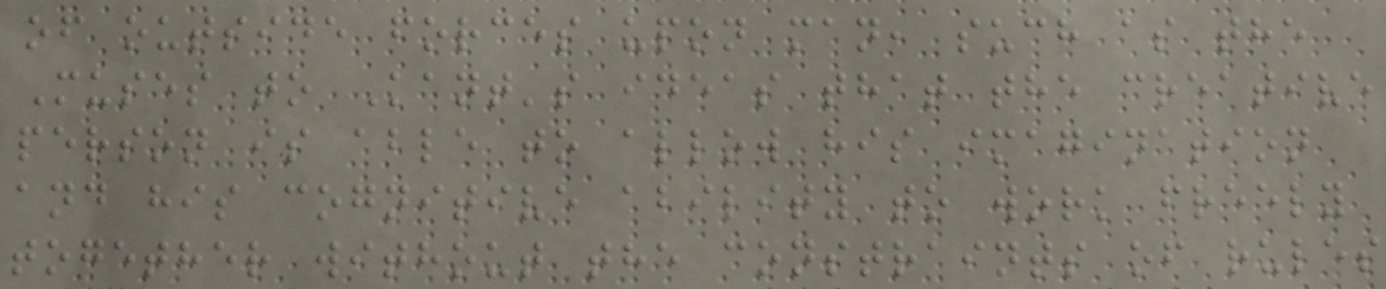of outside forces upon man, such as the
Muses to Kant's ideas that the creative
person is able to allow his imagination
and his cognitive ability to work freely
together without the constraints of rules
